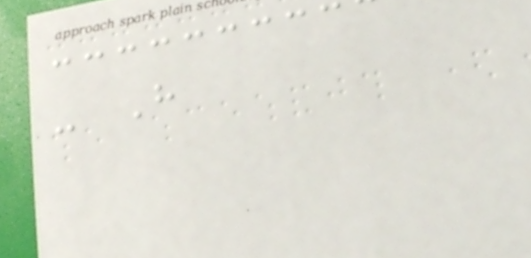- Have
